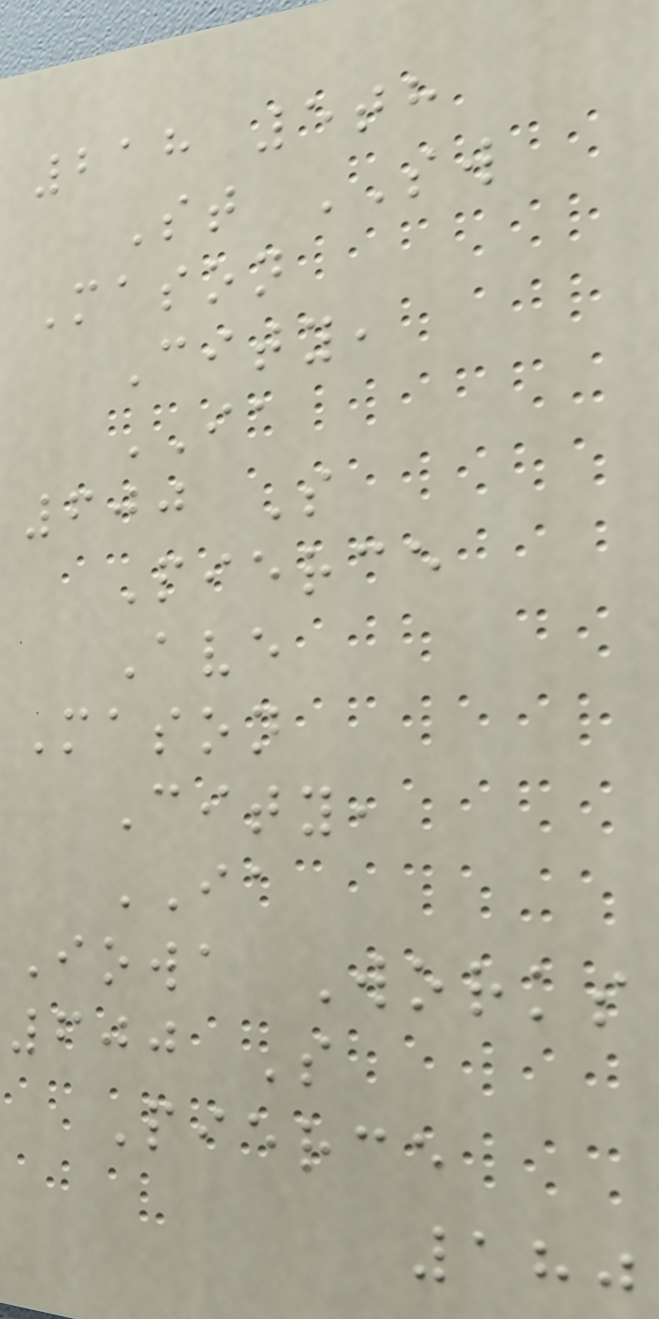218 5th
St SW
Mason
City,
IA
600 S
Pierce
Ave
Mason
City,
IA
Iowa Works
600 S
Pierce
180
